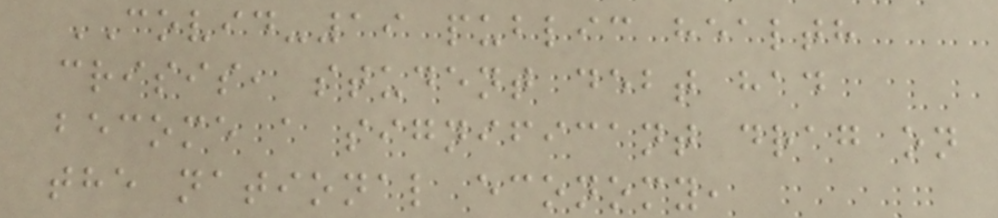COVID-19 public health
crisis, student debt had
become a significant drag on
the national economy,
